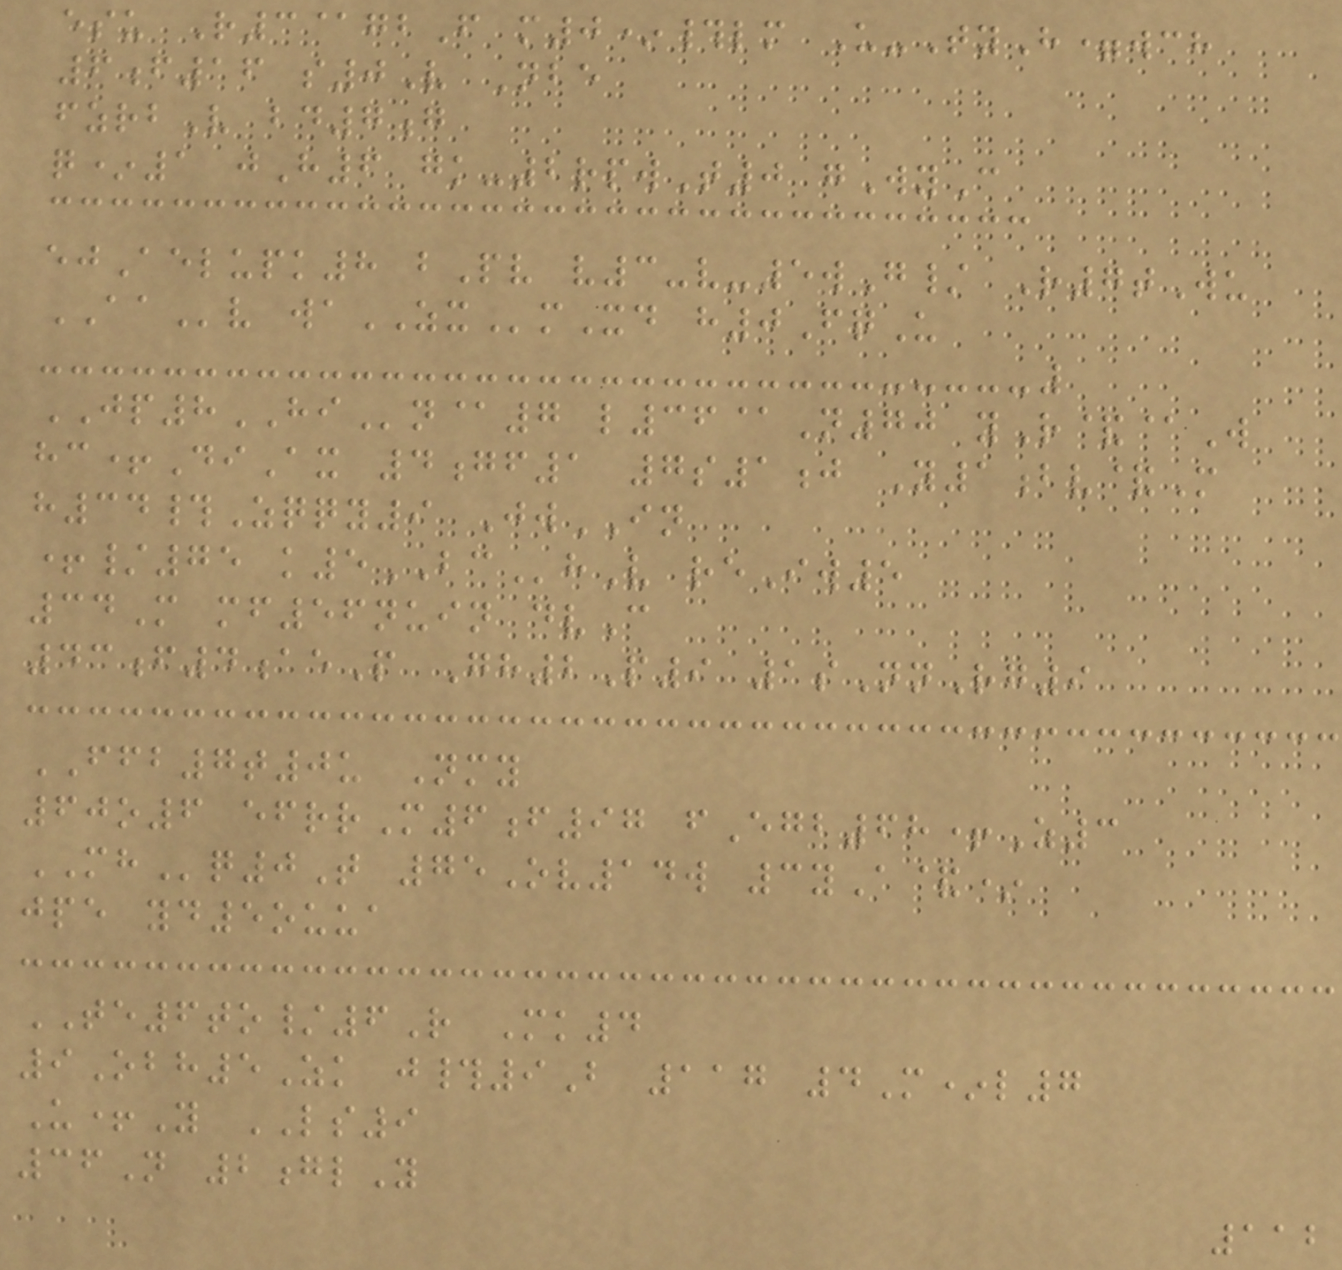esu R3@gbF m0*#lm U-TyH=wch
6f16 s0V Nbe
fzrbV bd7g
q*1 jH6 gk-2rpwT0 gWyC
ejAelupk8 bPv v3-v-5wG/ R7tWu
AAv waZXmXd h0FqU
JP8HIn@7 l36@N70 yR&@W
hc+DiAx 4gf1 7s1j Y1bv&M
h34#Zqqy9 JwIN
+/75 k5BChV reIw5
34M mf56nuin dvC
43f4aeP Gh2P9 1sNnRg9
FFB7t0u Nmy
60o6 efrrM6f97 fEgb68+Z3
MHq0T 75Ov14w 3yA&*
jpe yd5ouua
TE6to/6R Mk4
9Obh5Zk j#9B 117 4M*l7
U+Y LS9
36N 2glY
112
